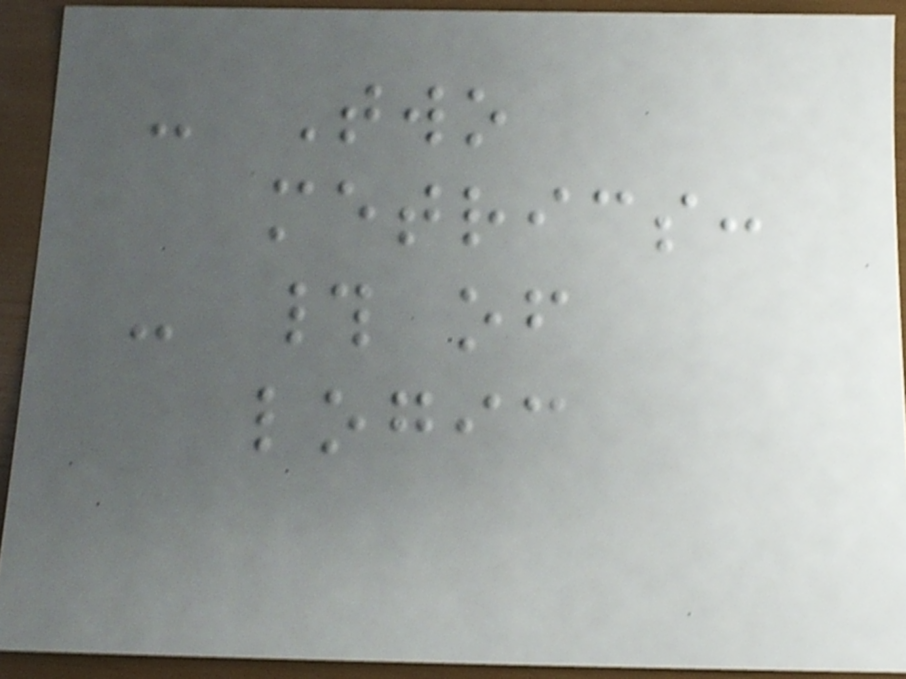- Two
metrics:
- # of
logic
